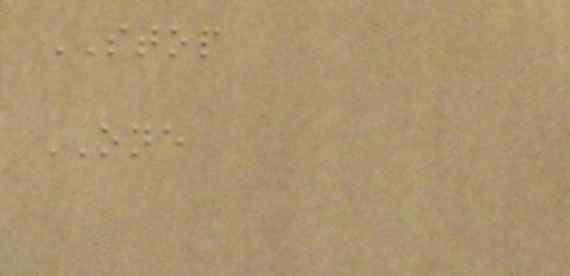STOP
ONE
